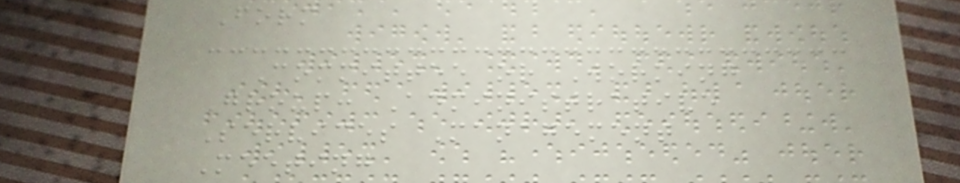Form
Committee or Working
Group: Administrative
Services Management
Meeting
